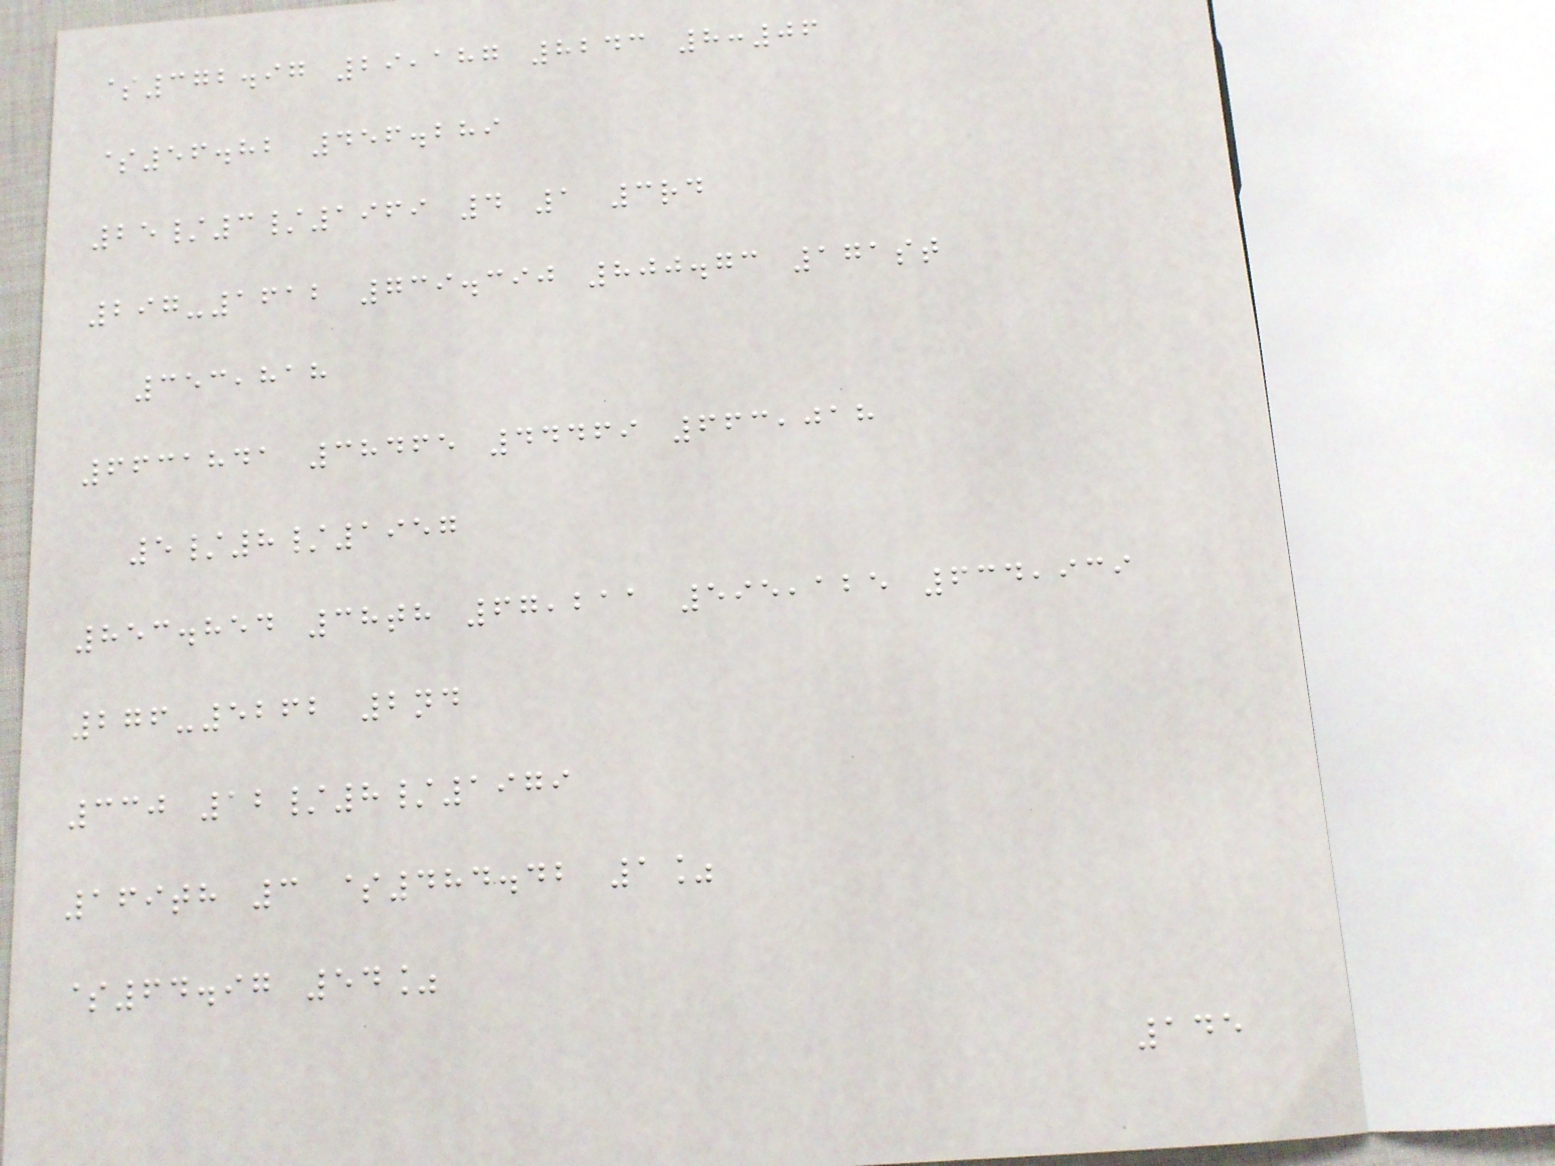$372.97 29,187 8243 8:06
$56.82 456.289
25/3/1969 4 1 3rd
297-1612 739.390 800.73 171st
353,818
6631841 38465 44469 663,018
5/8/1957
853.854 38th 67,211 595,125 634,939
276-5262 2nd
330 12/8/1979
169th 3 $484.42 1%
$64.97 54%
145
